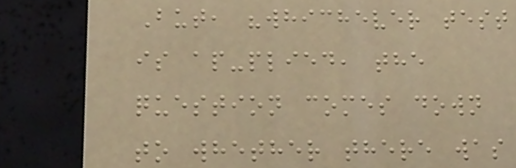But, "whichever test
is ap-plied, the
question comes down
to whether there was
